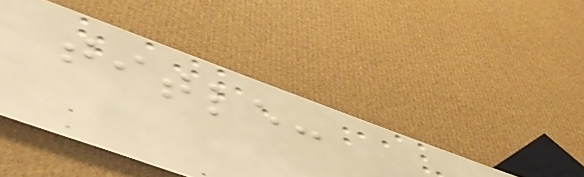title:
